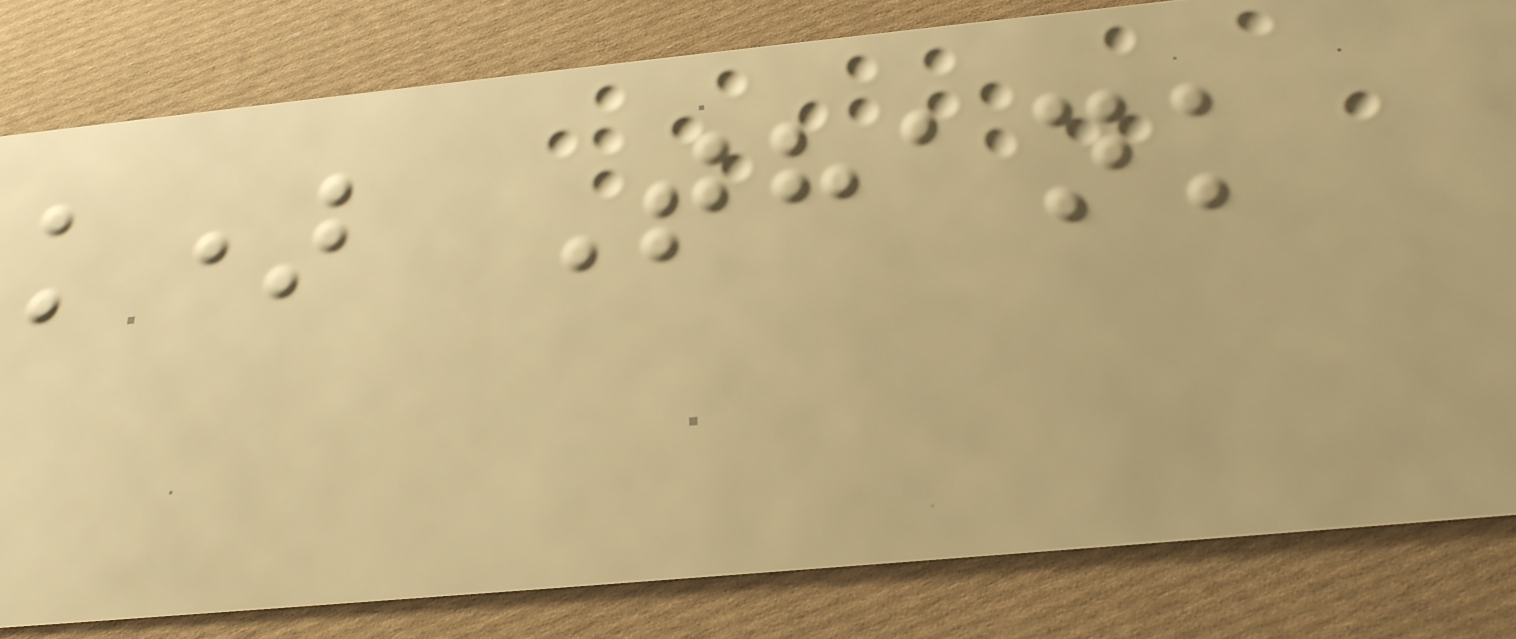k) Thank
